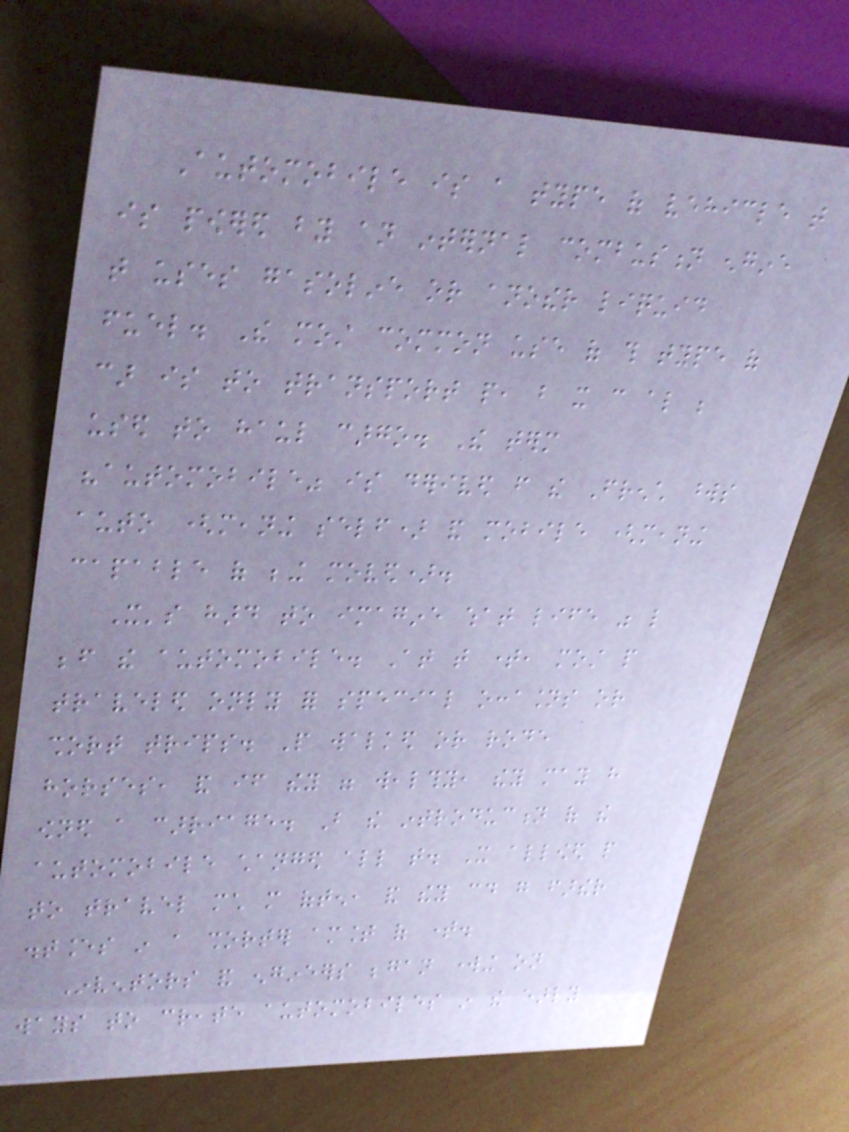Automobile is a type of vehicle that
is powered by an internal combustion engine
that uses gasoline or another liquid
fuel. The most common use of this type of
car is to transport people, but it can also be
used to haul cargo. The term
"automobile" is derived from the French words
auto (meaning self) and mobile (meaning
capable of being moved).
It's hard to imagine what life was like
before the automobile. At that time, most people
traveled only for special occasions or
short trips. People walked or rode
horses, and if they were wealthy, they may have
owned a carriage. But the introduction of the
automobile changed all that. It allowed people
to travel much more often, and they could go farther
distances in a shorter amount of time.
Inventors and engineers began working on
ways to create automobiles in the early
